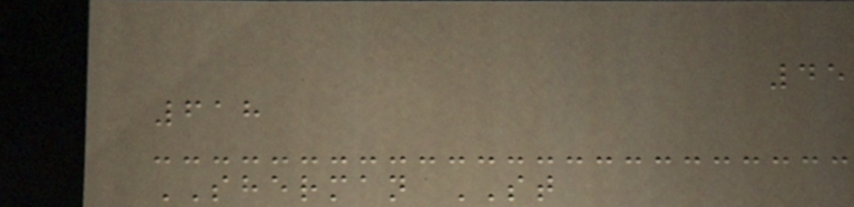45
618
SHERMAN ST
